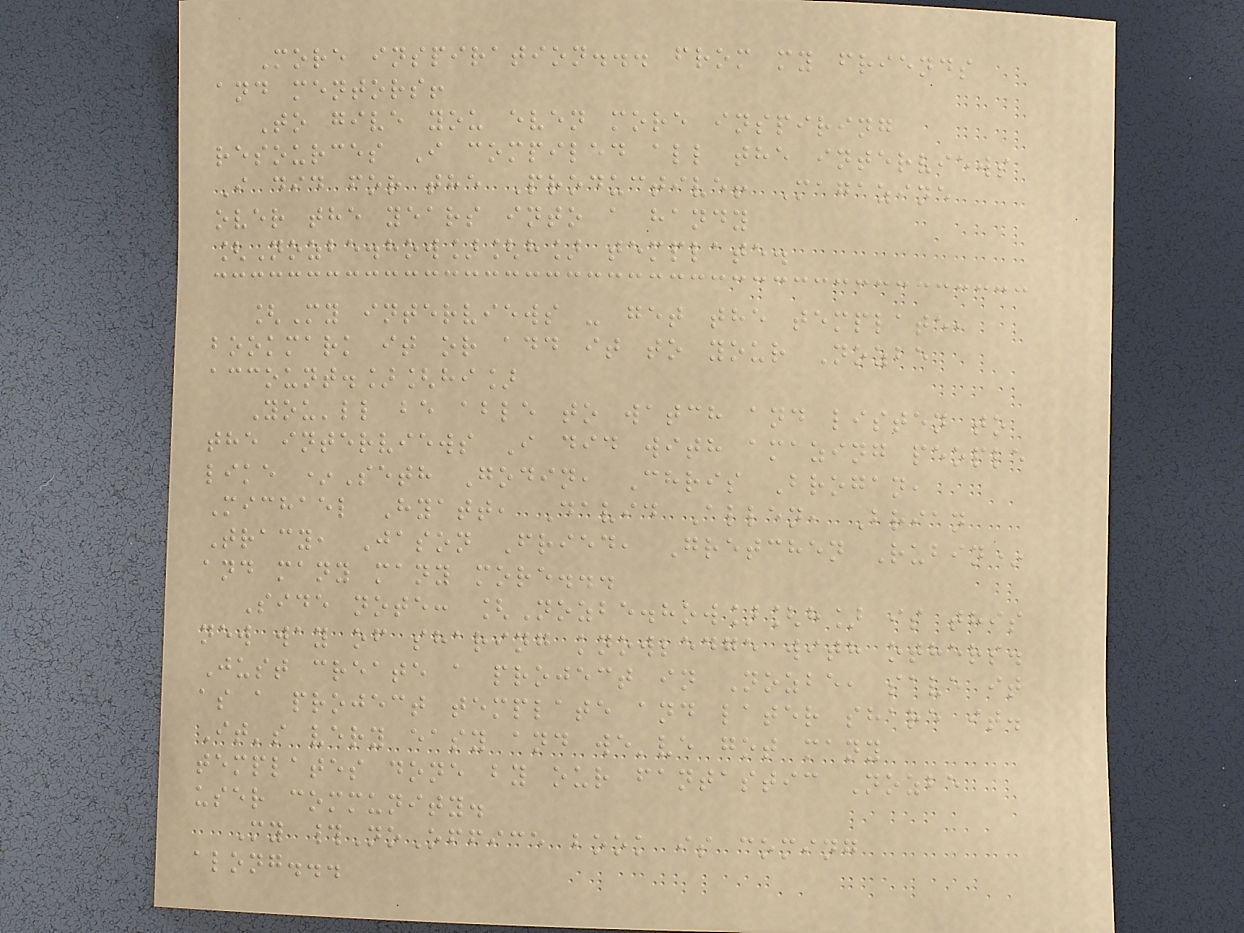More inspiration... from my friends
and mentors!
To give you even more inspiring
resources I compiled all the interviews
I did for the Productive! Magazine
over the years into a handy
[Nozbe.how][h] template.
[My interviews - get the template,
bookmark it or add it to your Nozbe
account.][hi]
You'll be able to watch and listen to
the interviews I did with amazing people
like *Seth Godin, Chris Brogan,
Michael Hyatt, David Allen, Brian
Tracy, Jason Fried, Gretchen Rubin*
and many many more...
Side note: [Nozbe.how][h] is this
new way of sharing knowledge with others.
Just create a project in Nozbe, save it
as a project template and later share it.
It's very easy and we've got many
templates done by our fantastic Nozbe
user community.
My #NoOffice book is coming
along...
